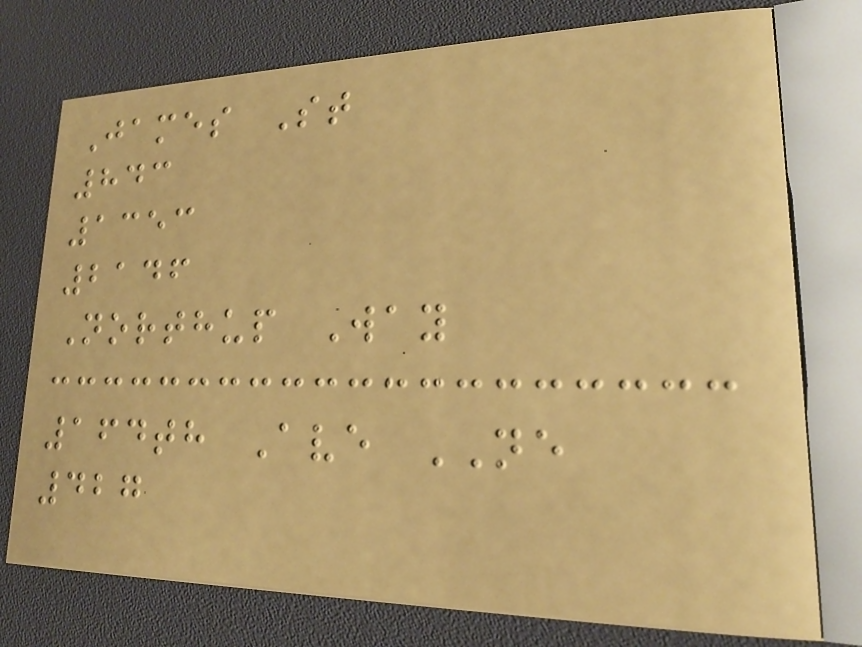James St
843
1353
2146
Northup Way
164th Ave NE
427
